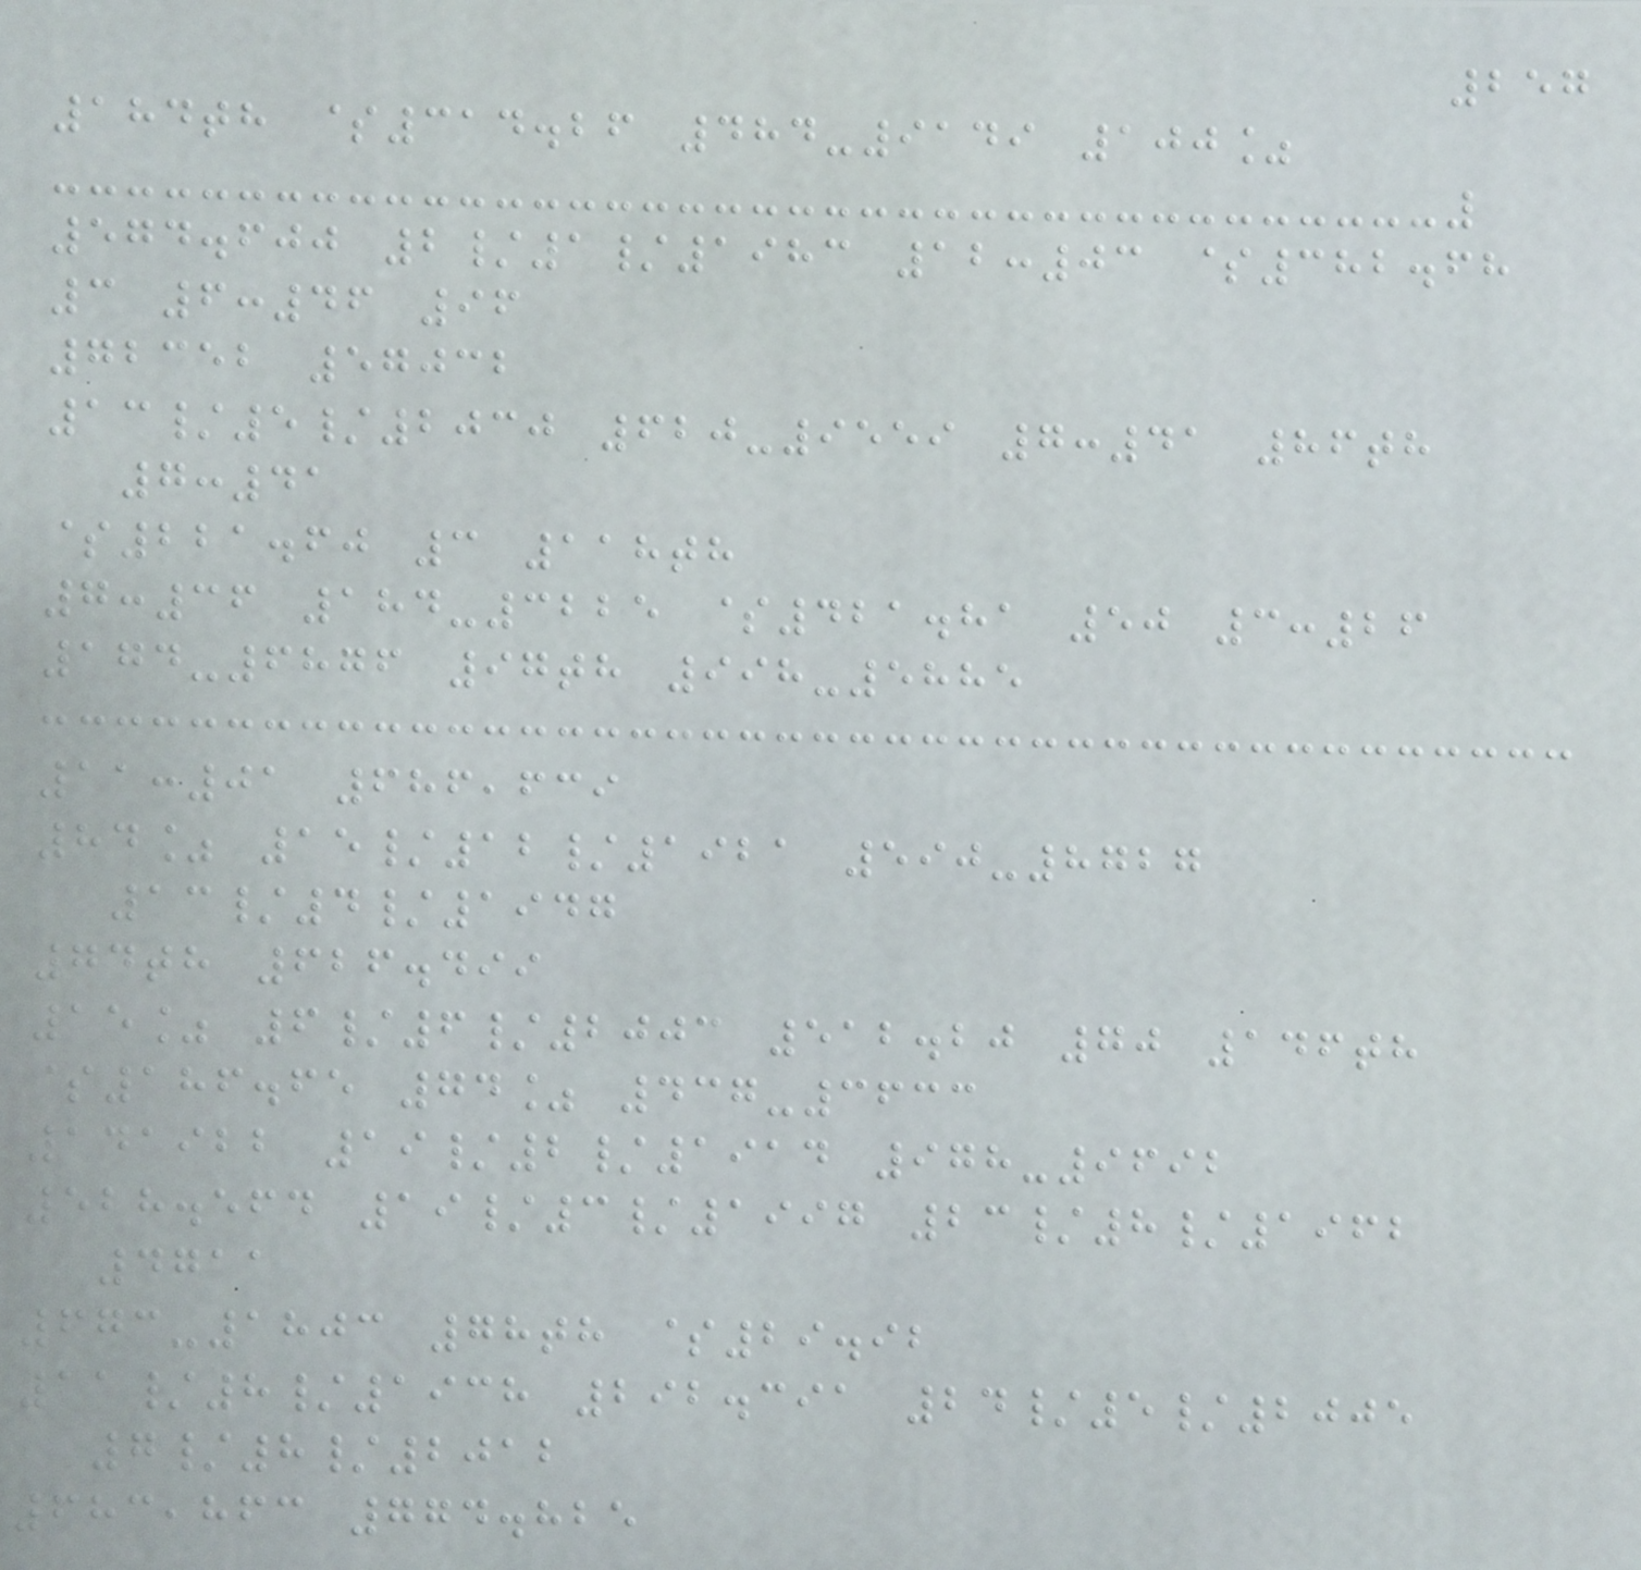257
184th $314.26 484-9149 100%
574.600 2/1/1983 12:03 $382.68
3 6:46 96
72352 57032
13/5/2030 620-9559 7:41 86th
7:41
$221.60 3 118th
7:36 184-3225 $421.81 50 3:26
174-6876 97th 998-5885
11:01 686,639
84% 15/12/1921 590-8727
13/4/1947
74th 626.499
15% 6/6/2003 512.20 70 146th
$186.65 74% 437-3633
141922 19/2/1914 978-9692
528.564 19/3/1997 23/8/1962
4711
673-1803 78th $29.92
11/8/1938 292.391 24/5/2005
7/8/2012
683,863 774.825
